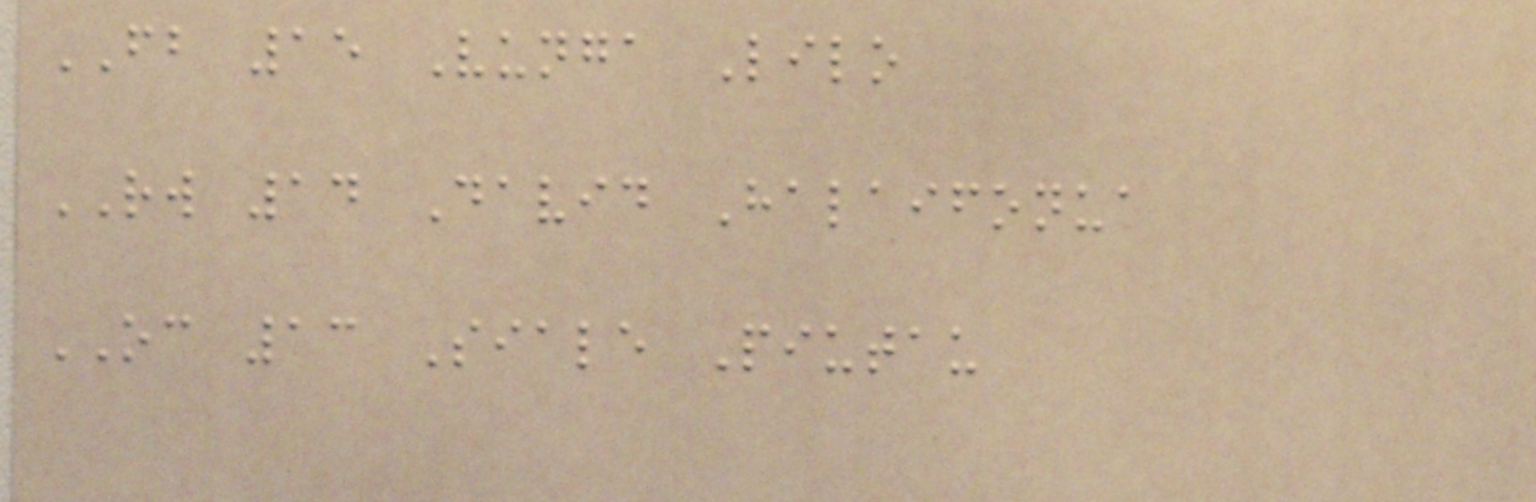FB 15 Vunga Lilo
RW 14 David Halaifonua
OC 13 Siale Piutau
